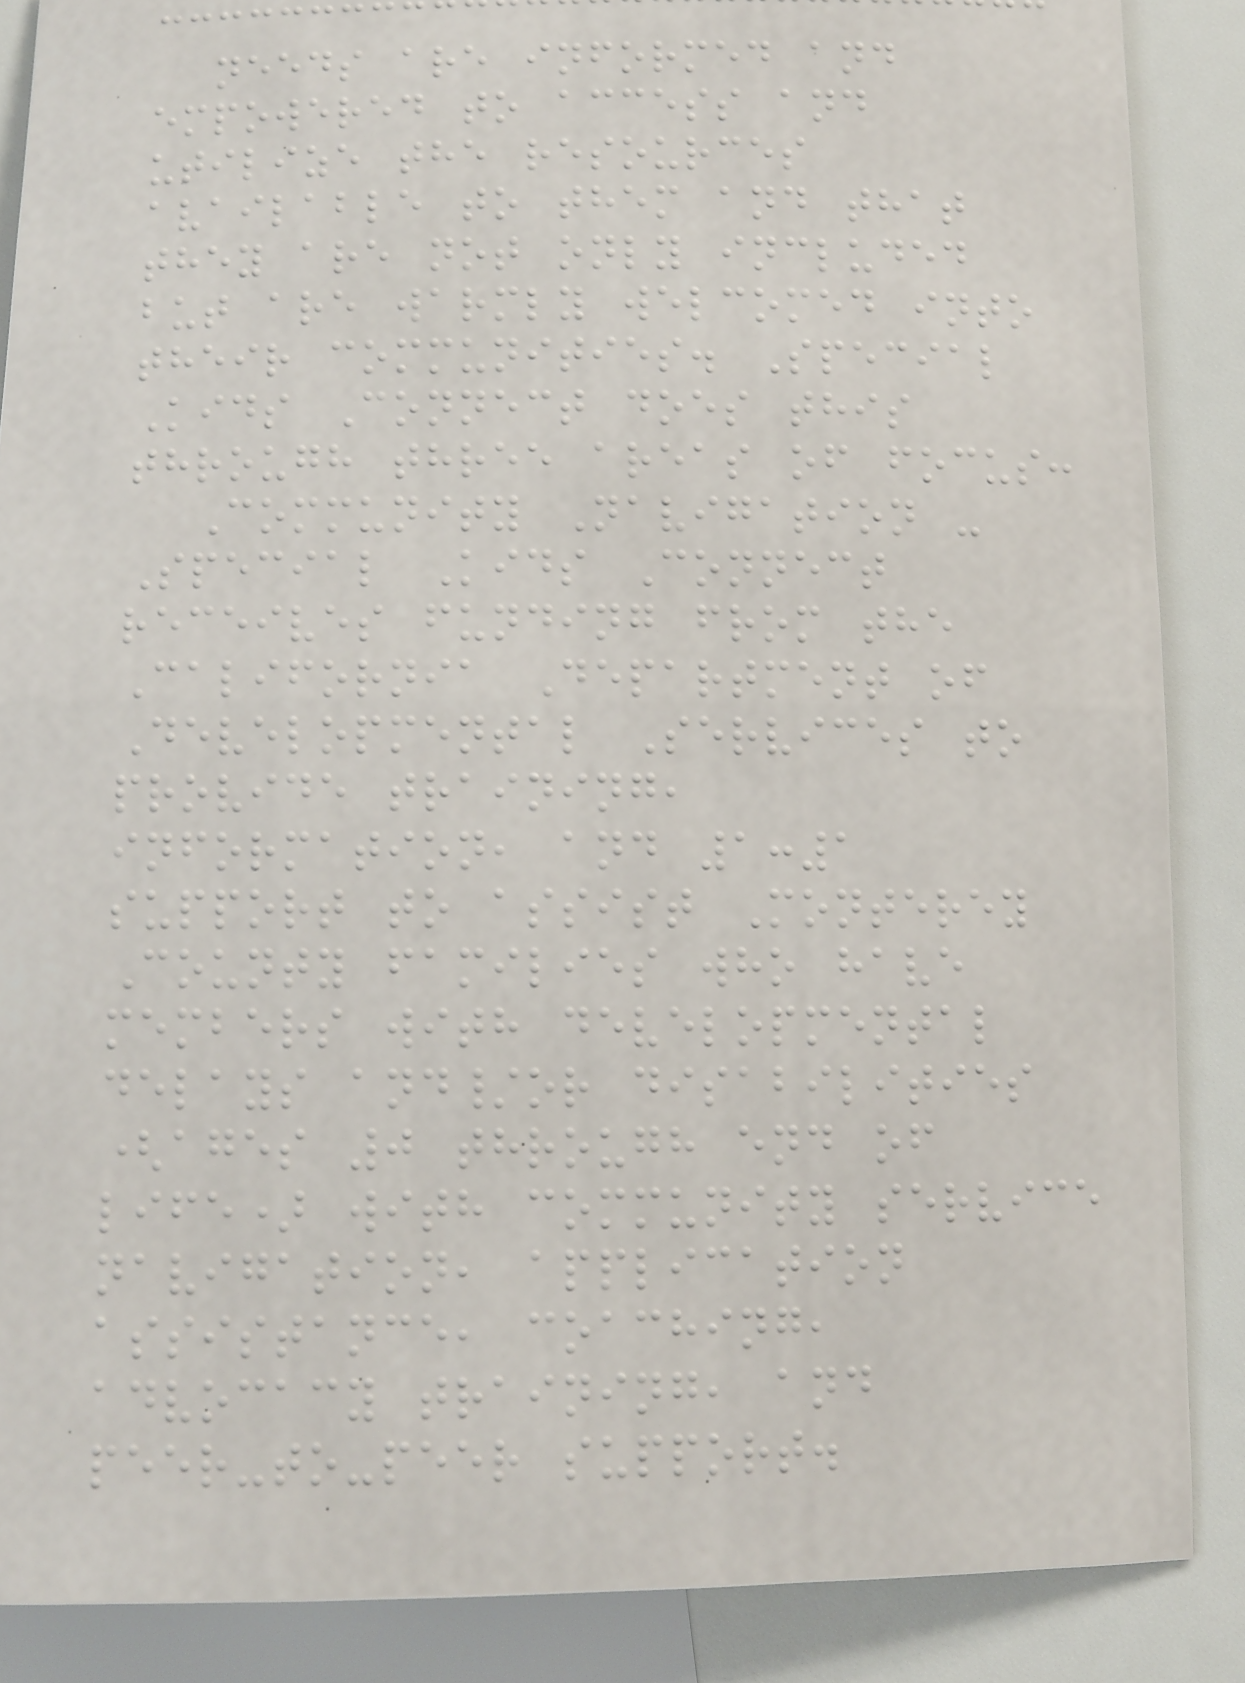needs are informed and
empowered to access and
utilize the resources
available to them and that
they are not only included
but are warmly welcomed into
their communities. Special
Kids Connect does this
through three areas of focus:
Community Navigation -
Special Kids Connect
receives funding from the
California Department of
Developmental Services to
provide training,
information, and 1:1
support to assist Monterey
County families who have
members with developmental
delays and/or disabilities
(ages 0 through end of
life) with community service
navigation, application
assistance, coaching,
advocacy training, and
peer-to-peer support.
